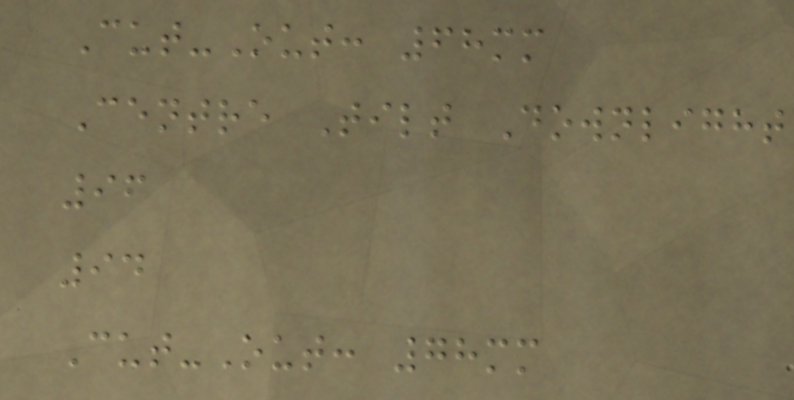Cut-Out: 68mm
Centre Tilt Downlight
96
94
Cut-Out: 78mm
